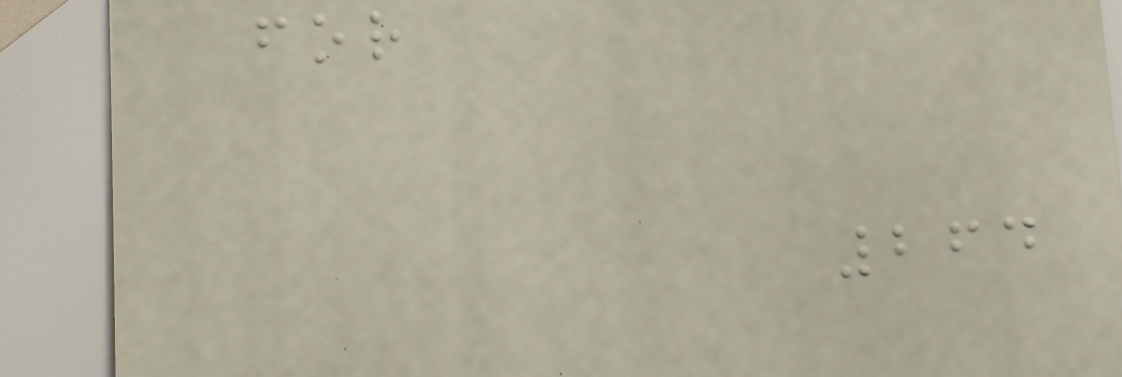for
264
